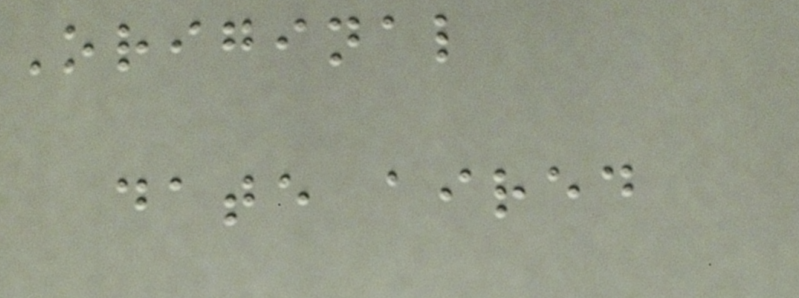Original
date aired
